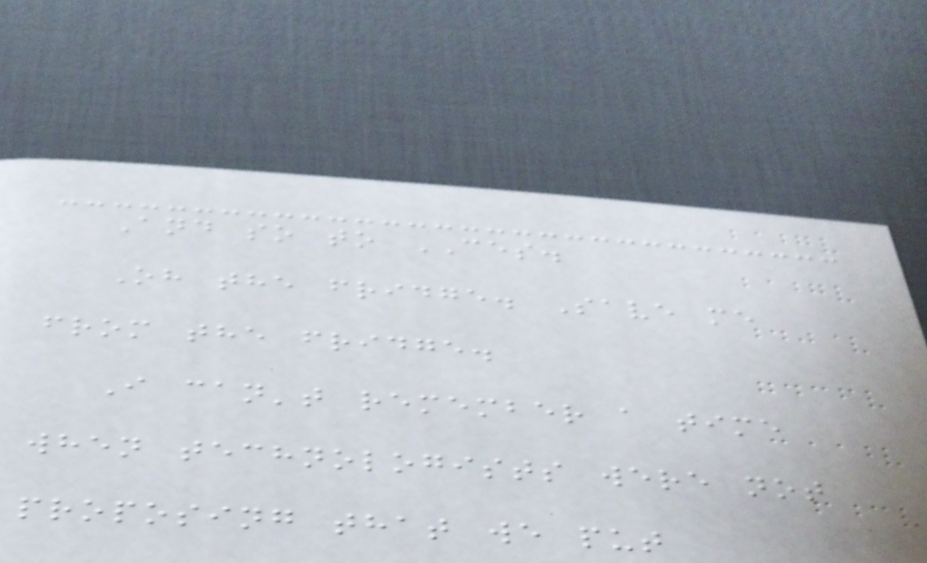And so to CES.
Oh the fridge. Save me
from the fridge.
I can't remember a time
when technologists were not
proposing that we put
